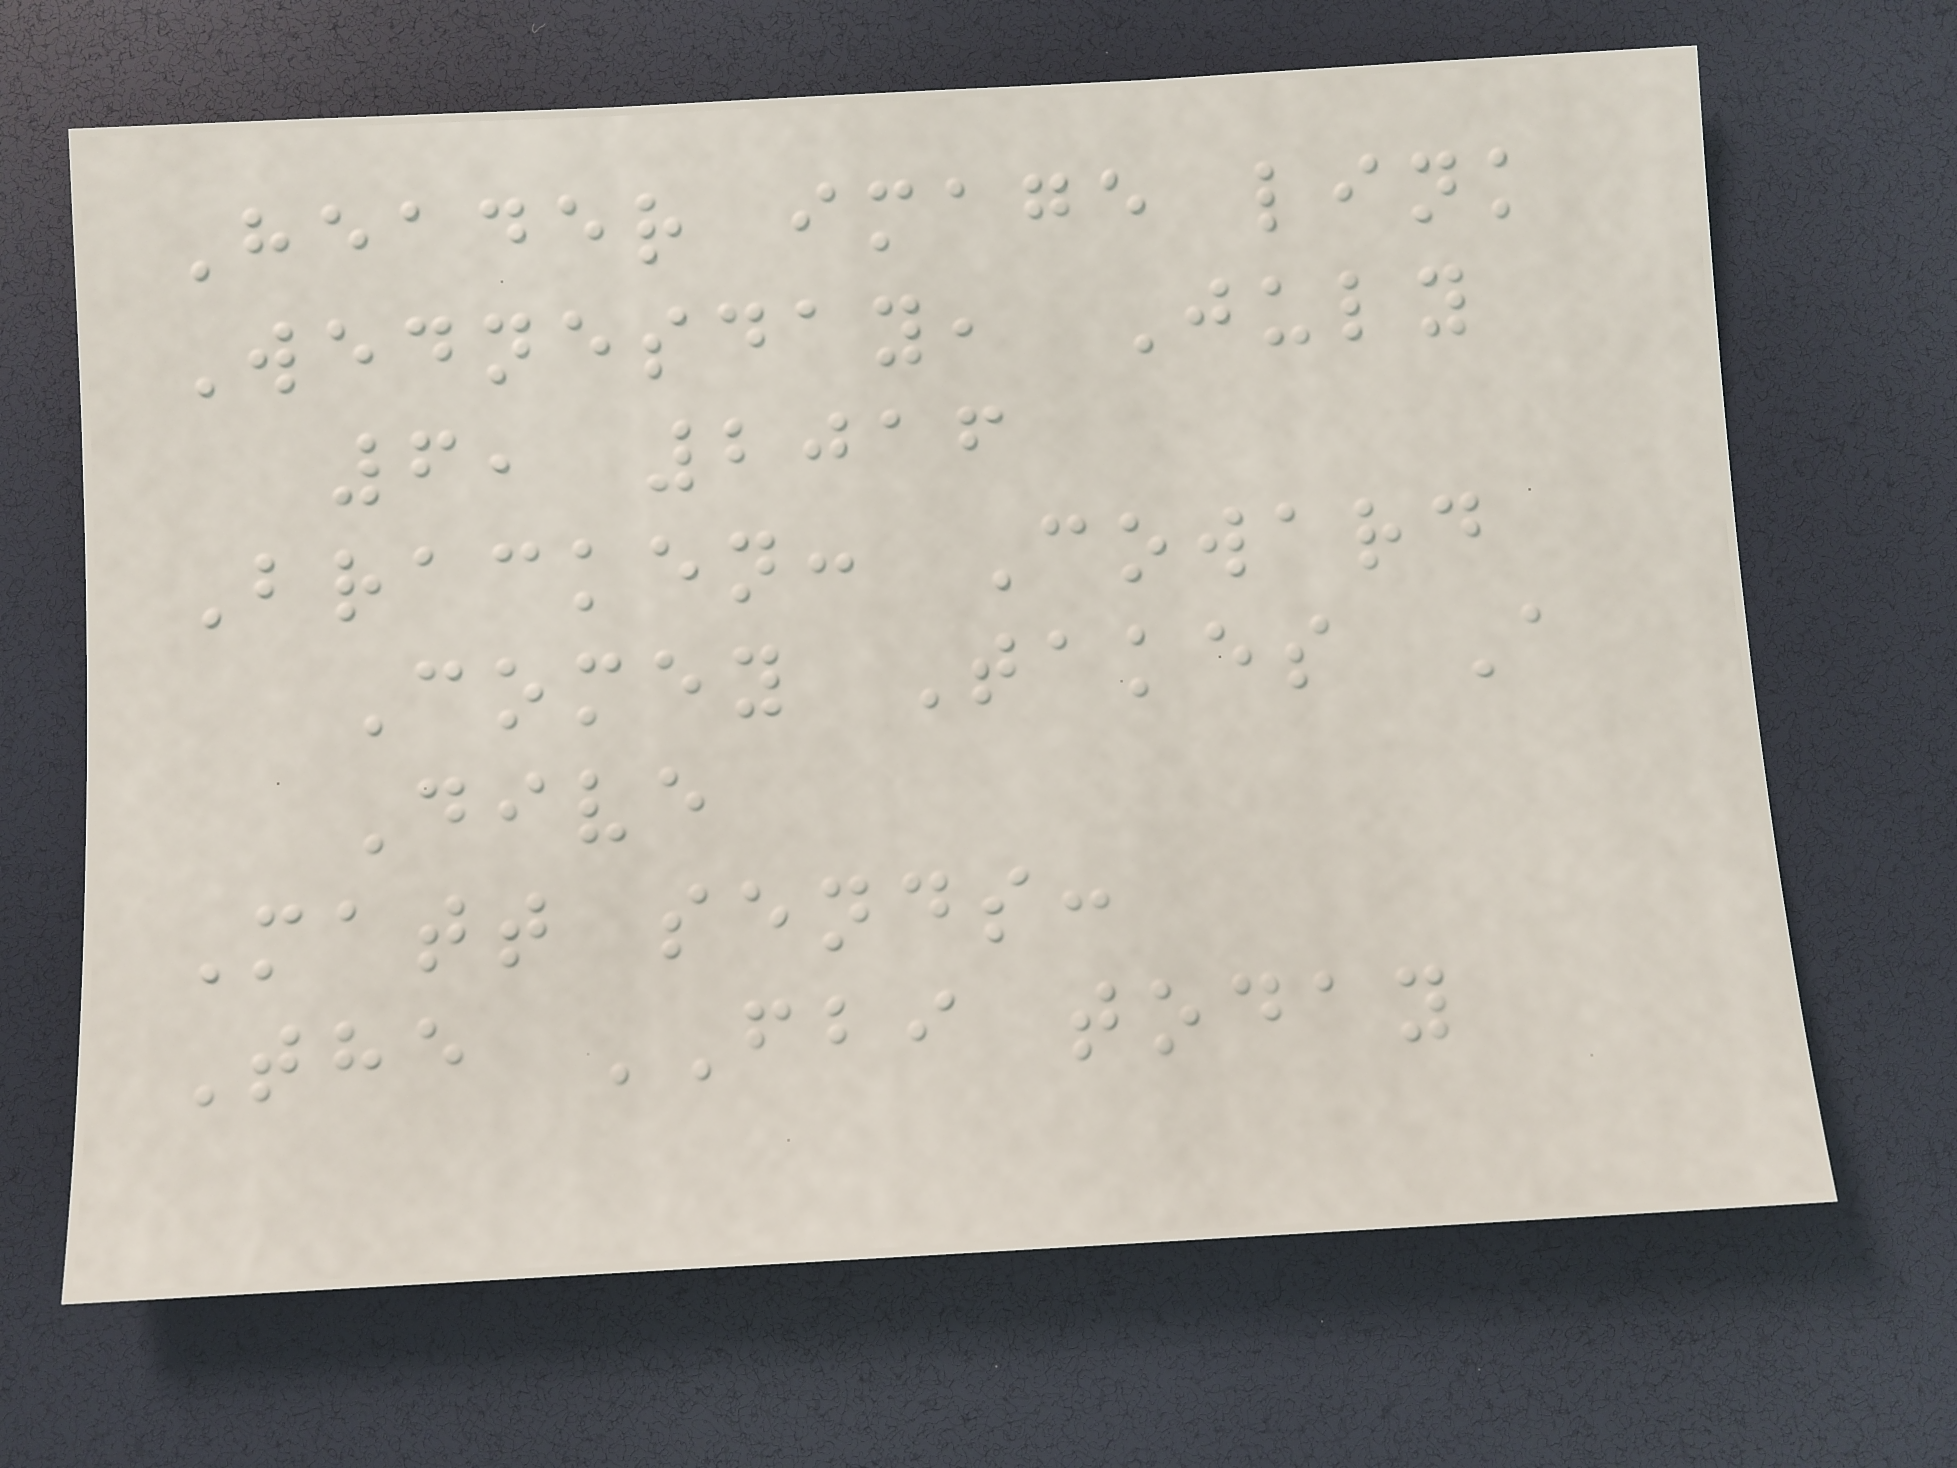Header image link
Wednesday, July
6, 2016
Bracken: Coward
Comey Takes A
Dive
Matt sends:
The FBI today
